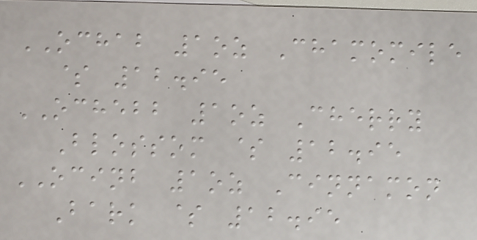OCHAB 1oz Chamomile
$ 12.95
OCHEBB 1oz Cherry
Blossom $ 12.95
OCINB 1oz Cinnamon
Bark $ 12.95
